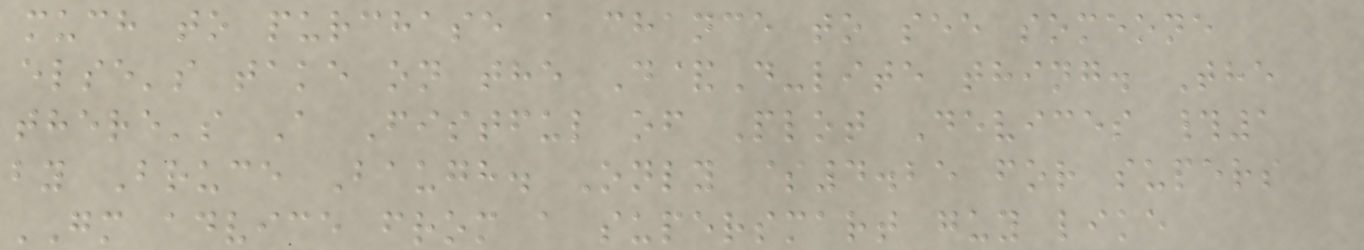much to purchase a chance to see someone
else's take on the D&D-lite thing. The
there's A Fistful of Plot Devices #1
by Bruce Baugh. Only $4.25 for supers
GM advice from a supersmart guy like
